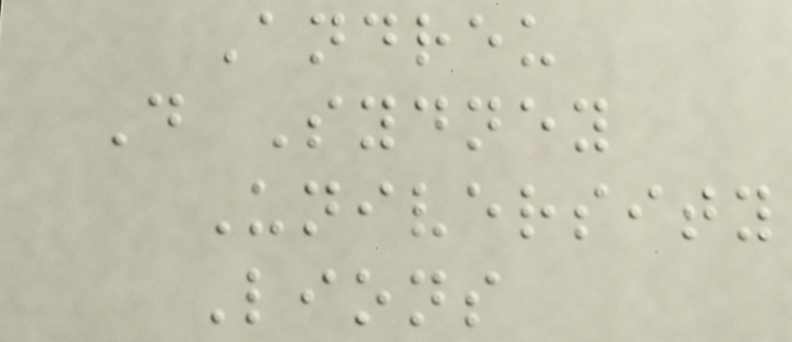Andreu
D Sydney
University
Lions
